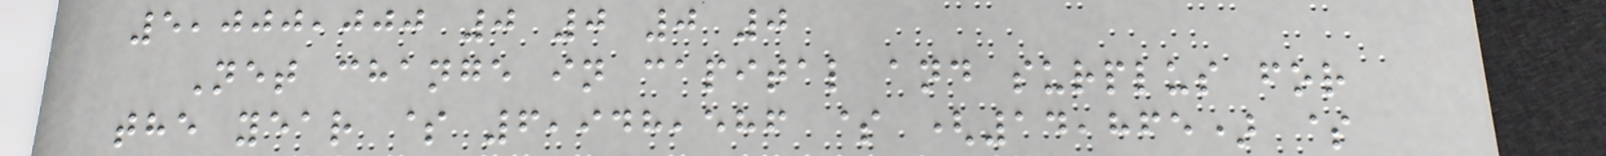5,000,000 0 0 0 0
Net change in capital and surplus for
the year $ 6,948,586 $ (14,865) $
